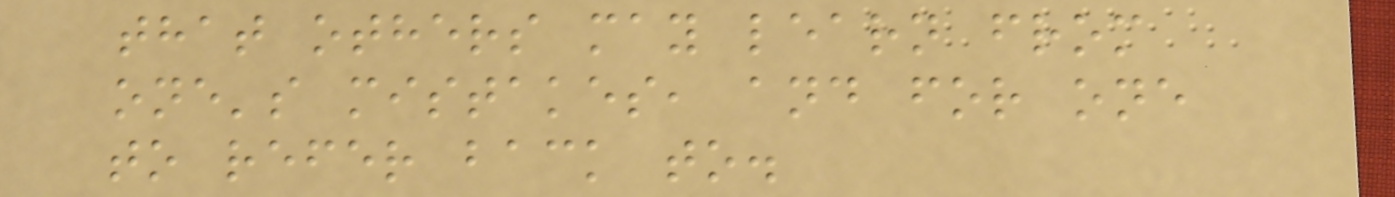that others may learn from
one's mistakes, and for one
to refer back to.
